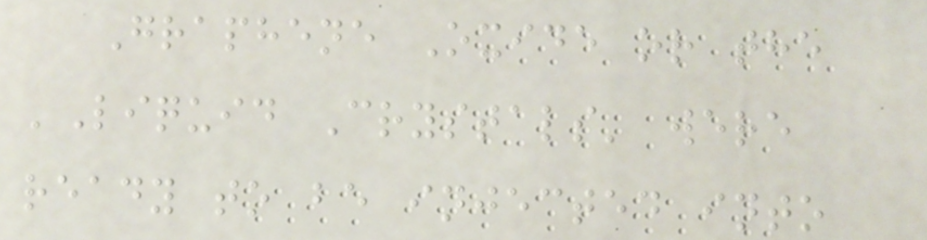Graphene Oxide or the
'Liquid Crystals' were
ready to be injected into
